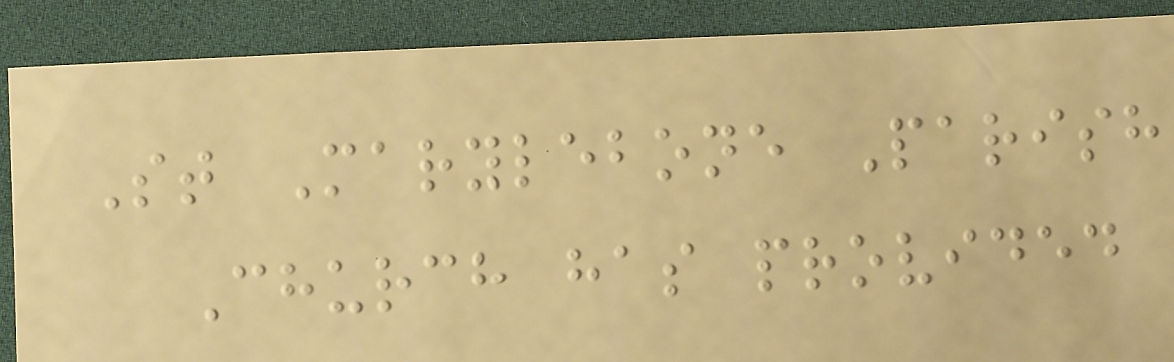St Marylebone Parish
Church has provided
